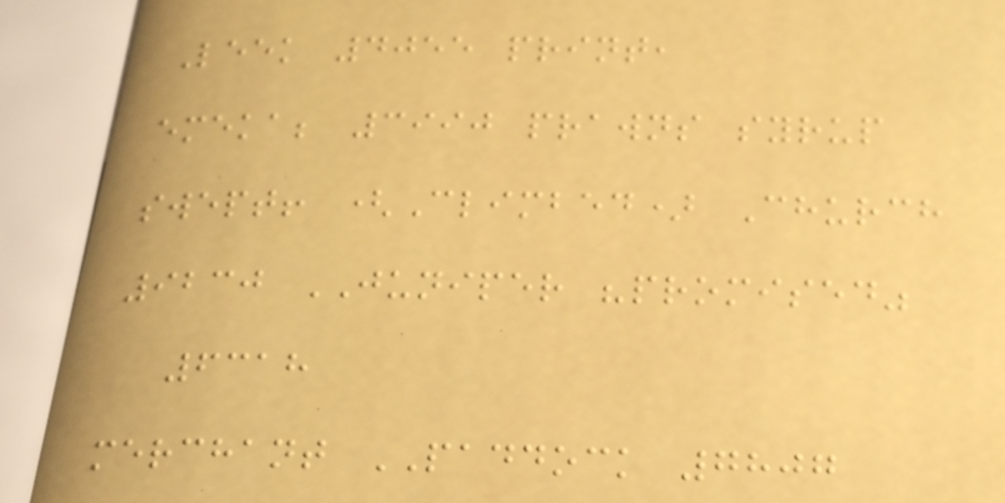Leek 4055 print,
emeka; 3990 prawns syrup
swept! (Climbed) Church
9230 JUNIPER "promised"
6318
merchant PADDOCK 7807
